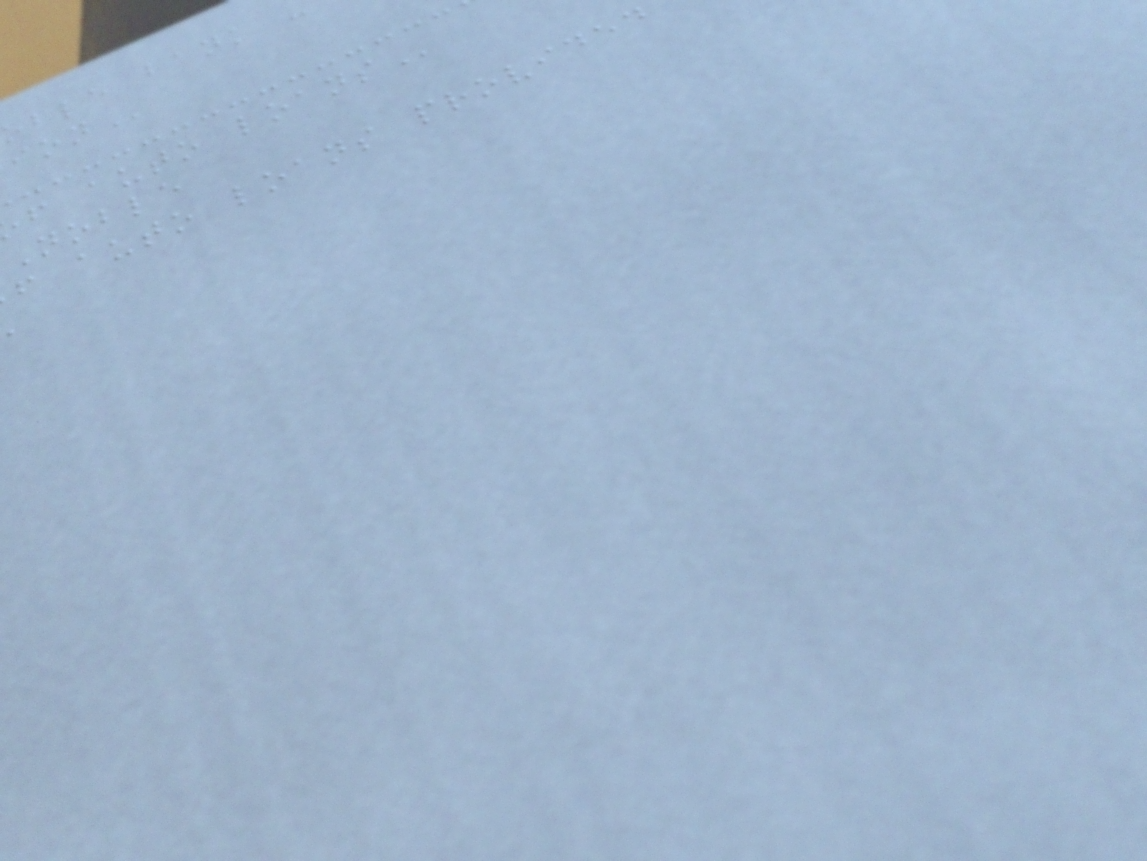oble bank
f auto
noble
f auto loans provided
